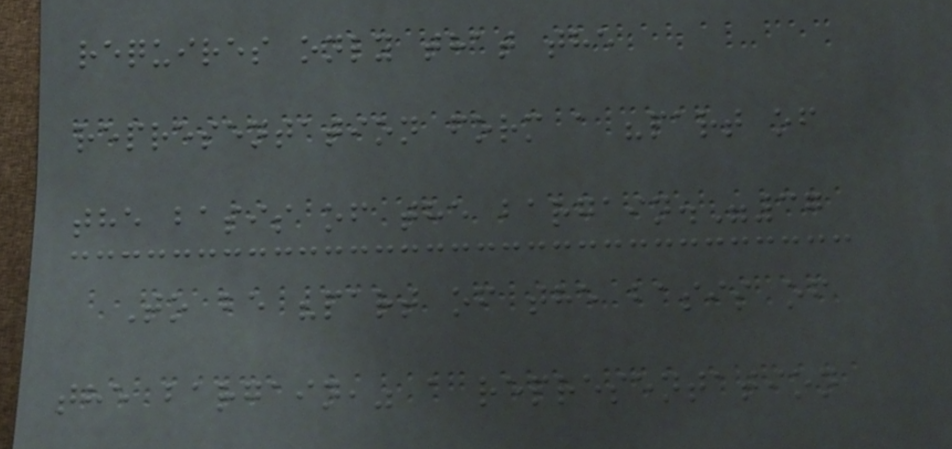requires only that the
representation form a "part of
the basis of the bargain."37
To be "part of the basis of
the bargain," a representation
